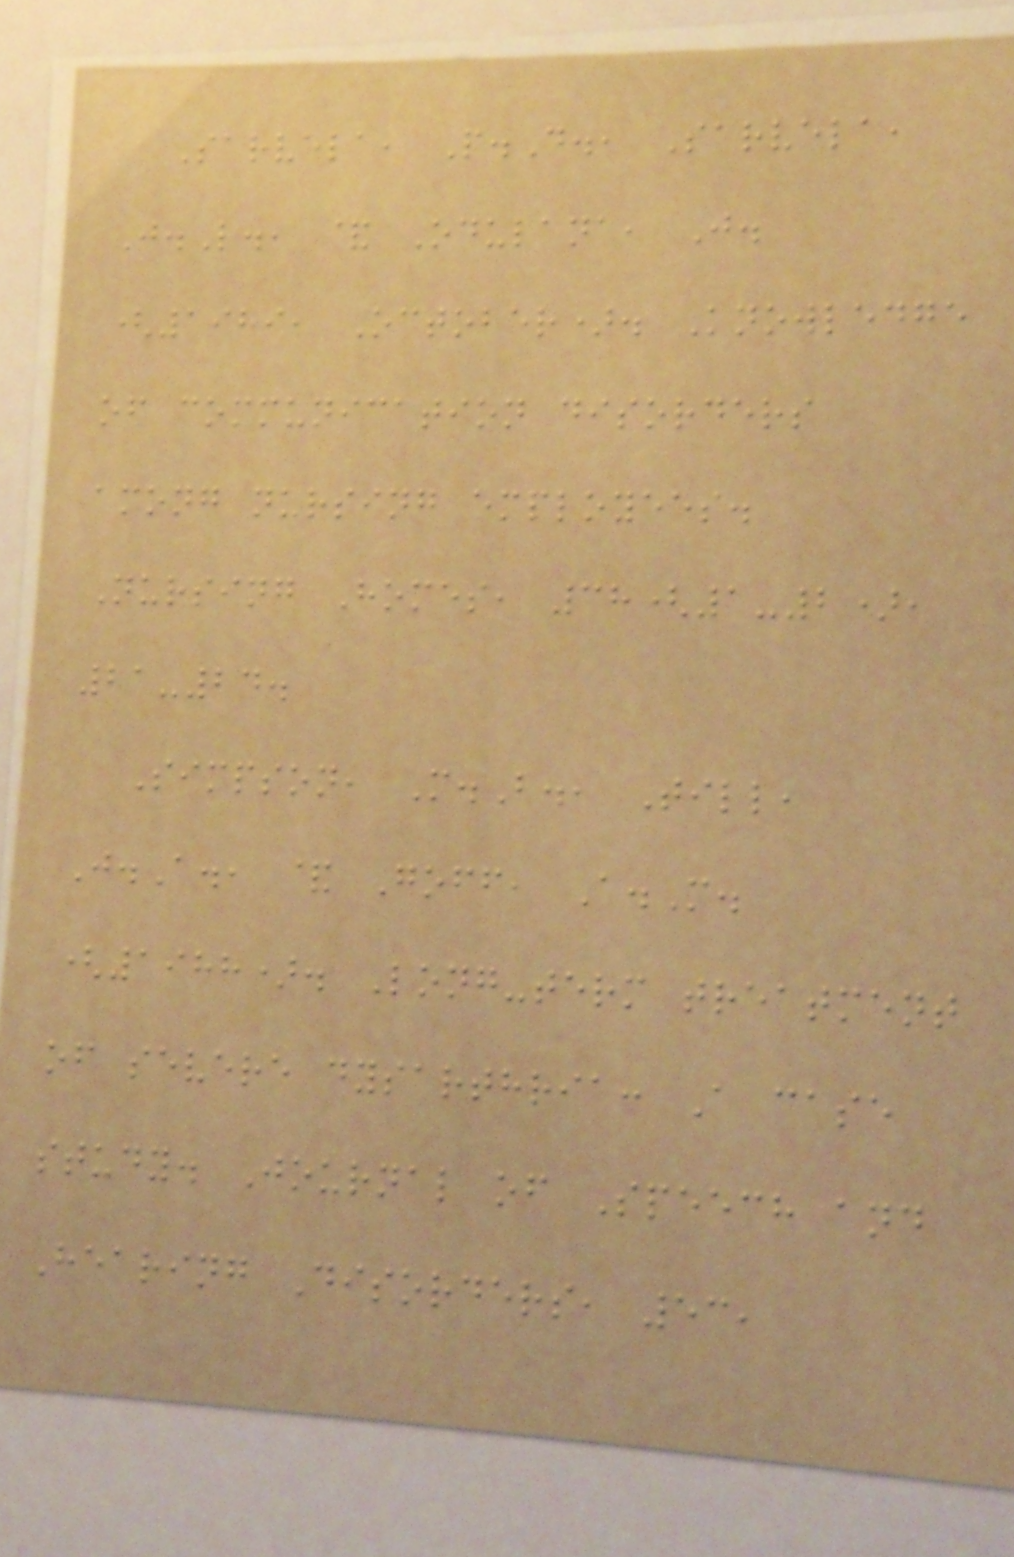Sarvela, P.D., Sarvela,
J.L., & Odulana, J.
(1989, October). Knowledge
of communication disorders
among nursing employees.
Nursing Homes, 38(1-2),
21-24.
Simpson, M.B., Till,
J.A., & Goff, A.M.
(1988). Long-term treatment
of severe dysarthria: A case
study. Journal of Speech and
Hearing Disorders, 53,
